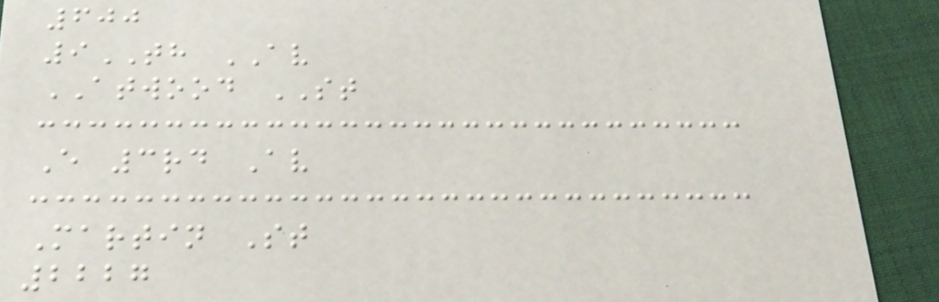600
9TH AV
ATWOOD ST
E 3rd Av
Martin St
2227
